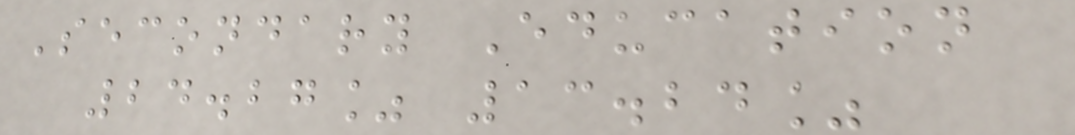Secondary Education
24.27% 13.24%
